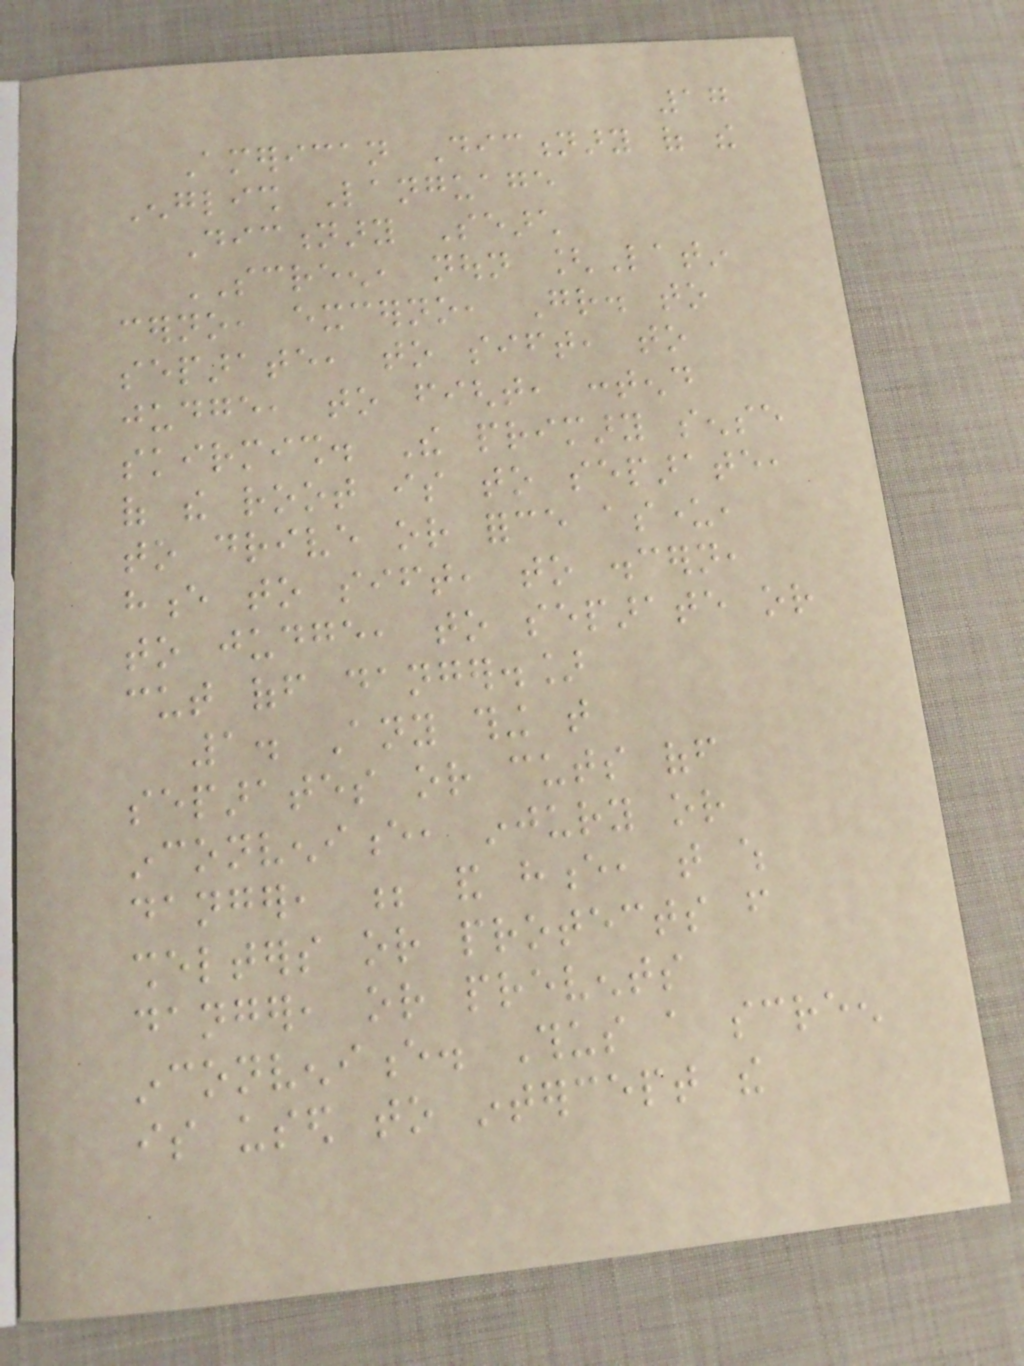17
American Dictionary of the
English Language
Dictionary Search
SCREEN, noun [Latin
cerno, excerno, Gr. to
separate, to sift, to
judge, to fight, contend
skirmish. The primary sense
of the root is to separate,
to drive or force asunder,
hence to sift, to discern,
to judge, to separate or
cut off danger.]
1. Any thing that
separates or cuts off
inconvenience, injury or
danger, ; and hence, that which
shelters or protects from
danger, or prevents
inconvenience. Thus a screen
is used to intercept the
